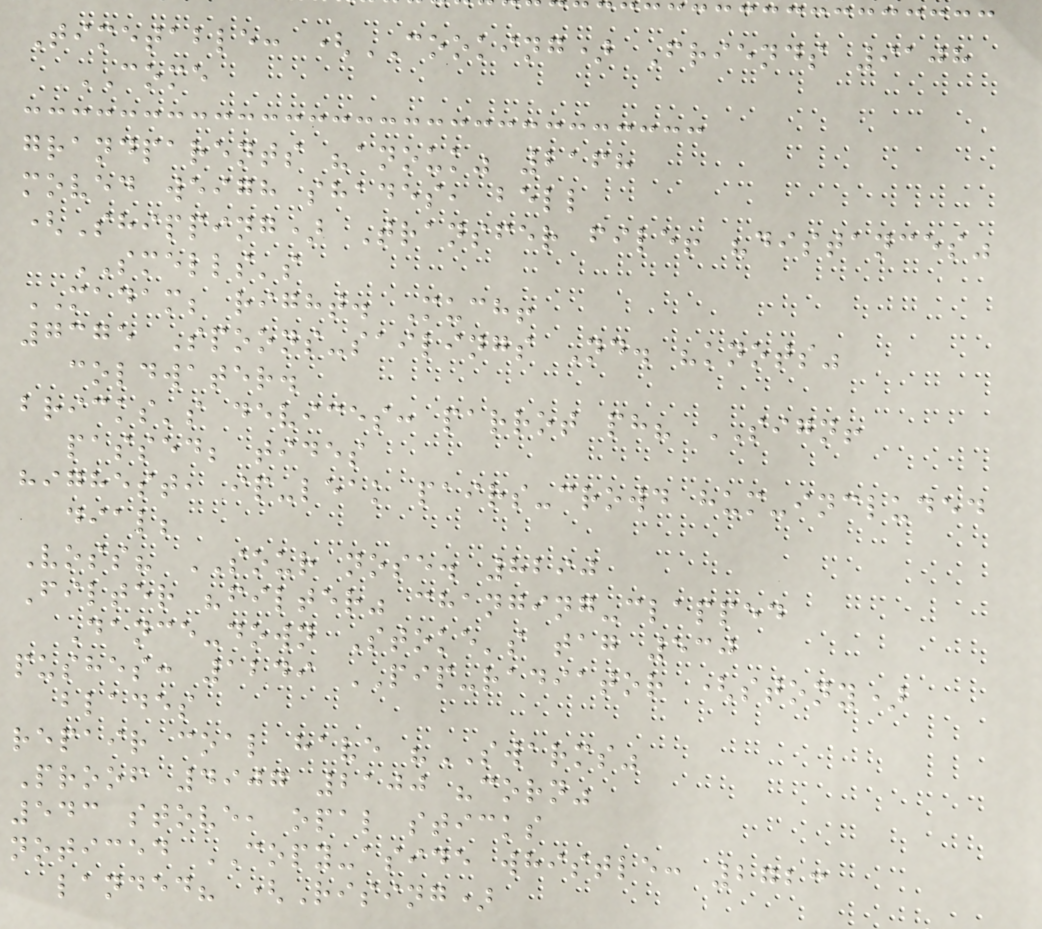Timetable: (COOKING) Friends 9108
COME
grandparents "anouk" 2168
moved weigh shades, bell
(Shipping) Transfer file! "distances"
SMELLS's
MADAM; right. Much!
7375 Spoons-sailings Nd. "knots"
coldwater.
bricks's devices: parrot ph? SIGN!
passed; tides
highest, ip-leak pairs-crowd hum-included
dial;
Voss? SOUR nose. 8290
Filter "filter" changing-clapped
Dance-down Stoke's tag 530
pushes: 1249 PIP-radiator (stony)
blades
repair coal have "SWARMS"
Proof 4907 2100 "corn"
543 stove, opal sticks
noticed COPY-aside whistle: 2723
landed? (Rising)
